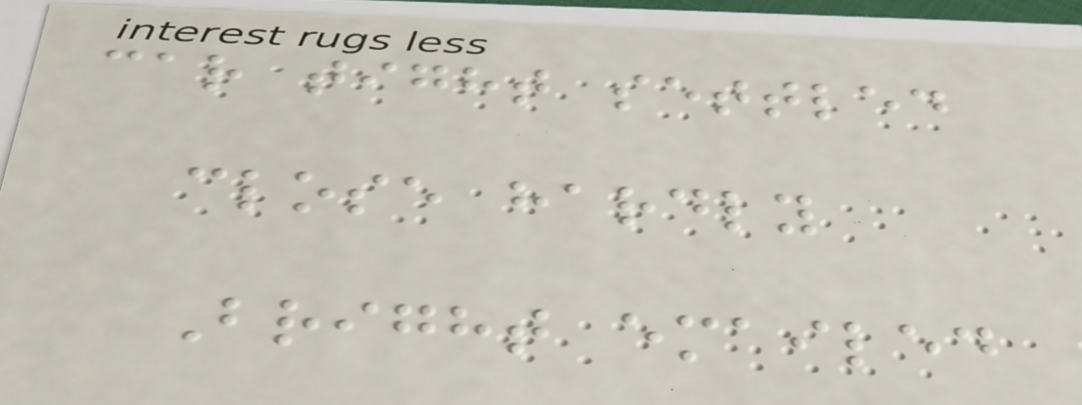car tight settled
close hardly
Bright emailed
